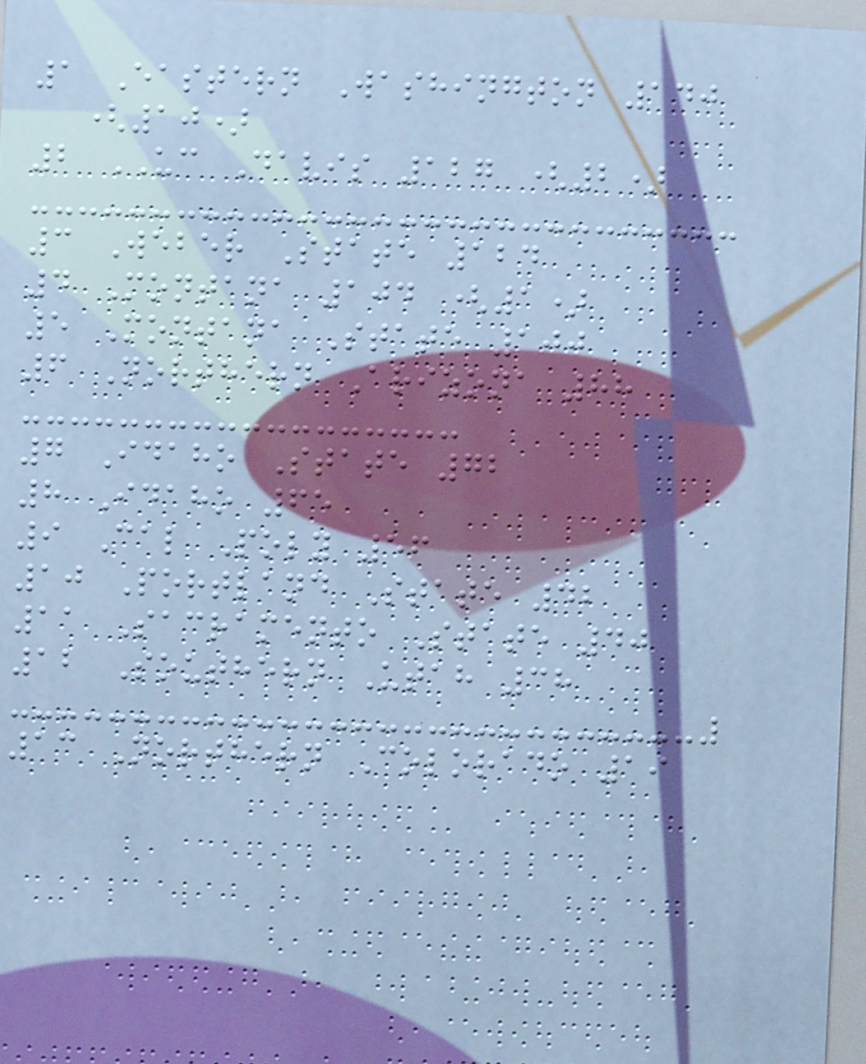1 Eastern Washington 140
(10)
2 UC Davis 127 (2)
3 Weber State 124
4 Montana 104 (1)
5 Montana State 100
6 Northern Arizona 88
7 Idaho State 72
8 Idaho 65
9 Cal Poly 56
10 Portland State 42
11 Sacramento State 40
12 Southern Utah 38
13 Northern Colorado 19
